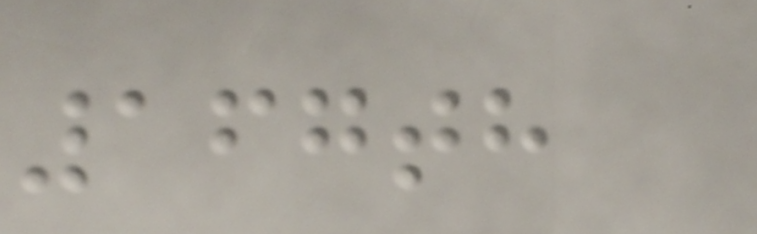167th
